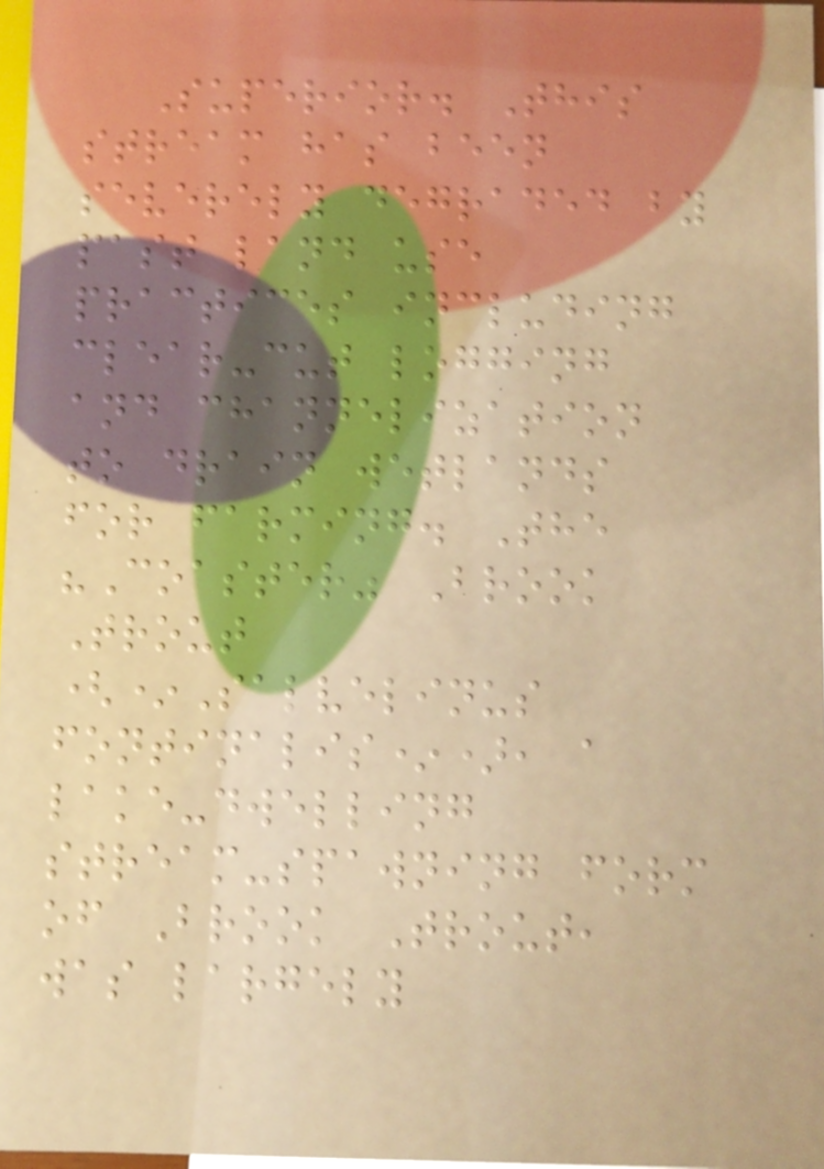Superior. This
stream has been
severely degraded by
past land use
practices including
clear-cut logging
and channelization
to drain wetlands
for farming. The
"Coaster" Brook
Trout
(*Salvelinus
fontinalis*), a
lake-dwelling
stream-spawning form
of Brook Trout,
was largely
